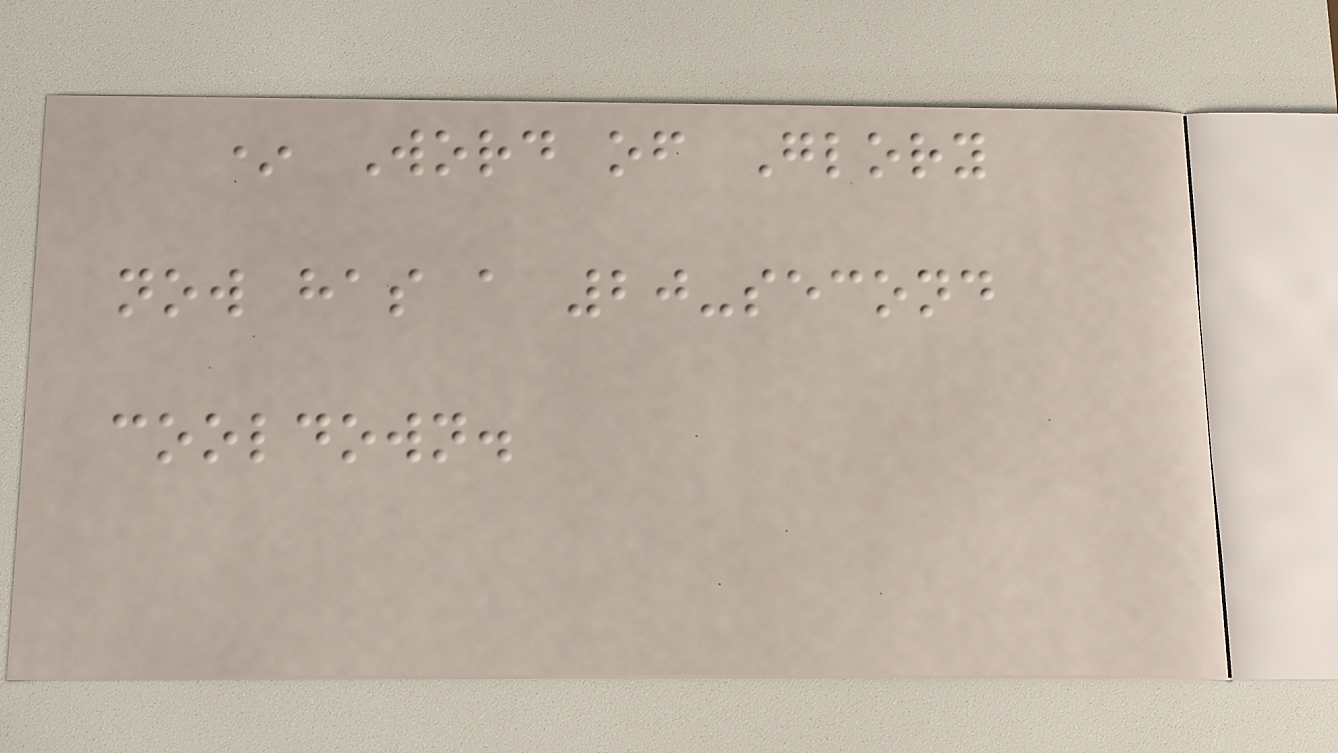* Word of Glory
now has a 20-second
cooldown.
